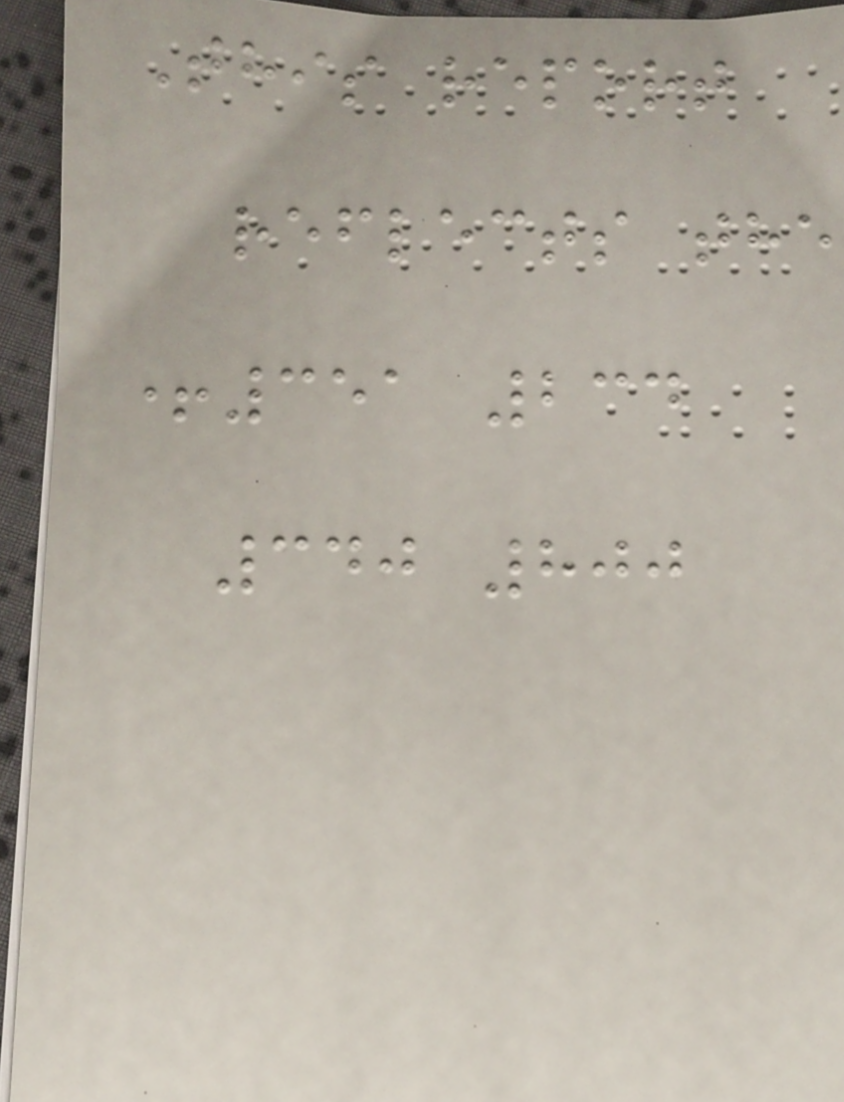This report
reflects the
+351 234
340 800
